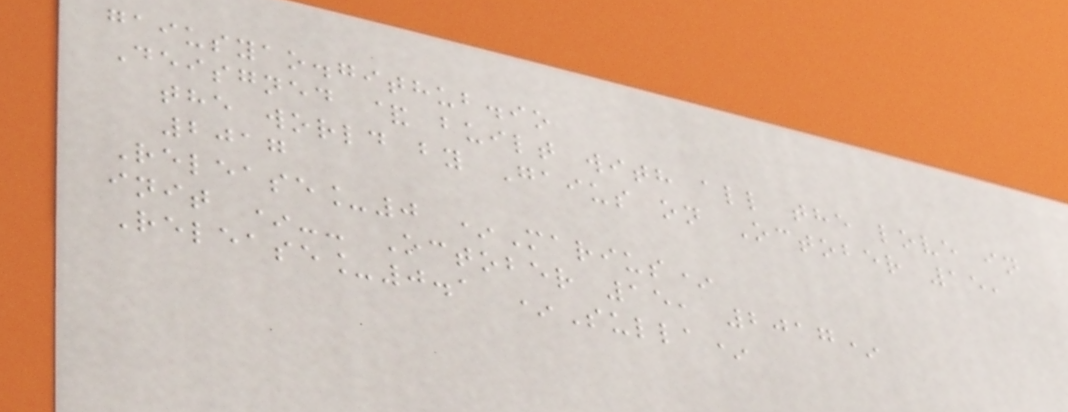gaiusyao.github.io
Deisgned & built with all the love in
the world by Gaius on October 15,
2017
Release_0 *Marius*
init *-- October 15, 2017*
Release_0.1 *Sulla*
